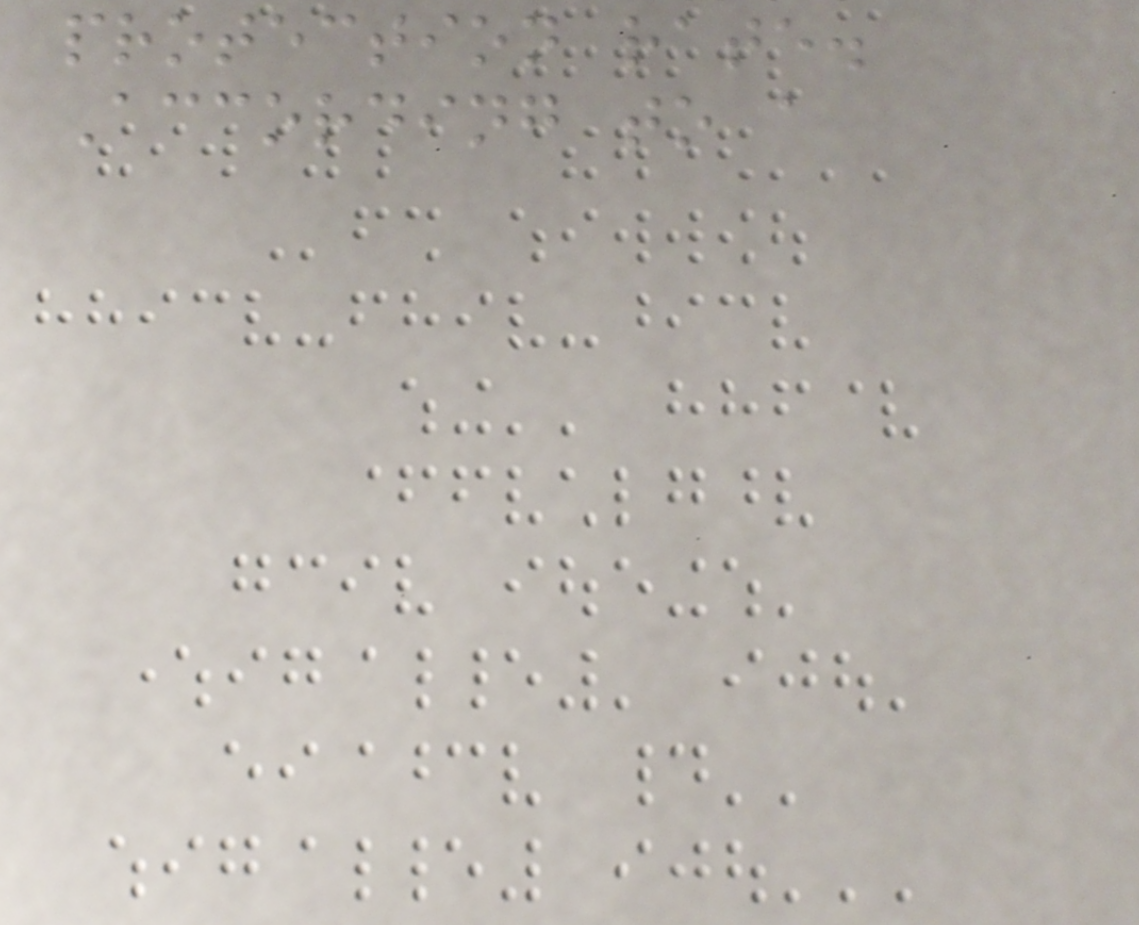protection rate.
According to a
